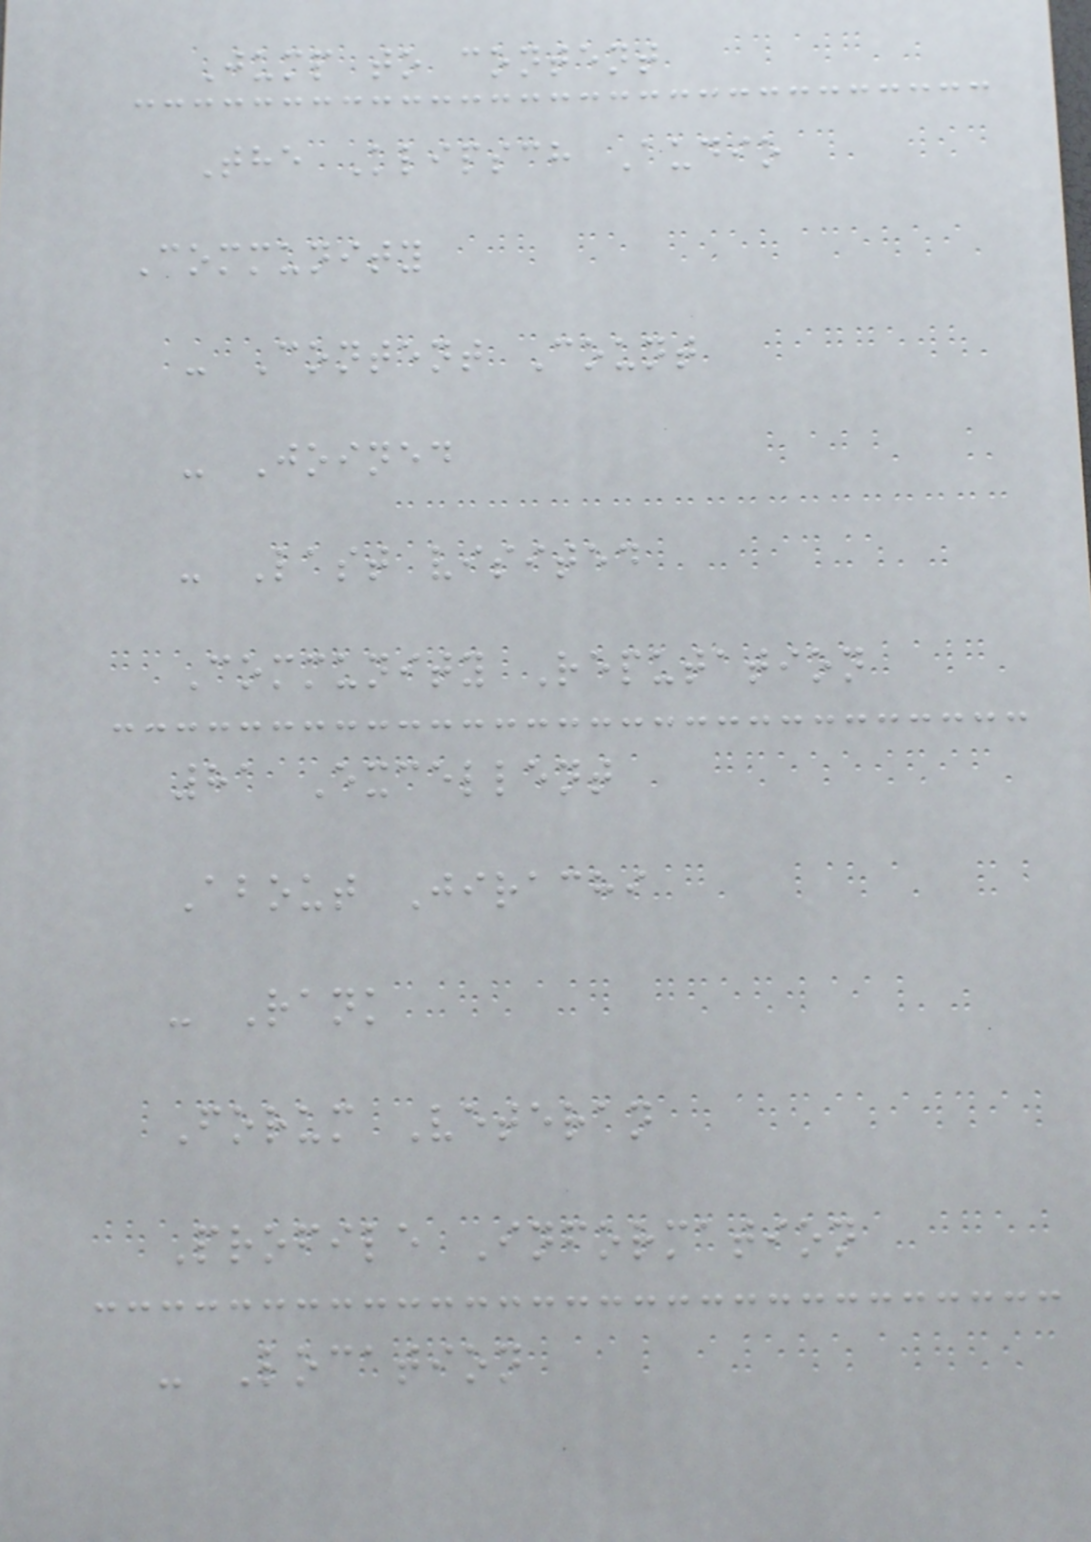Jump to content
The Klipsch Audio
Community
- Content Count
- Joined
- Last visited
Community Reputation
81 Excellent
About Jirachi
- Rank
Forum Veteran
Profile Information
- Location
